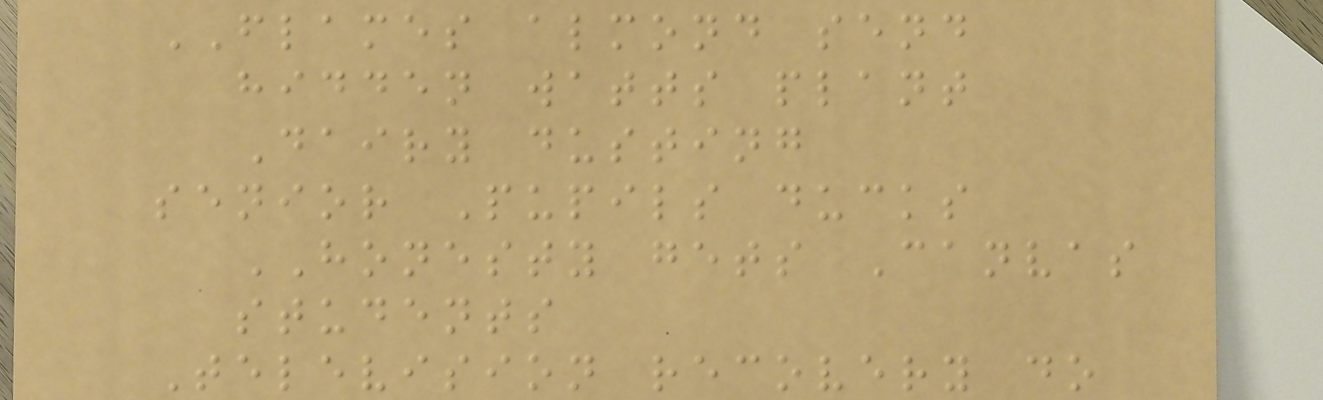FLAMES almond send
hidden watts plant
Dairy dusting
senior Pupils ducks
HONESTY gets Canvas
students
Television recovery do
